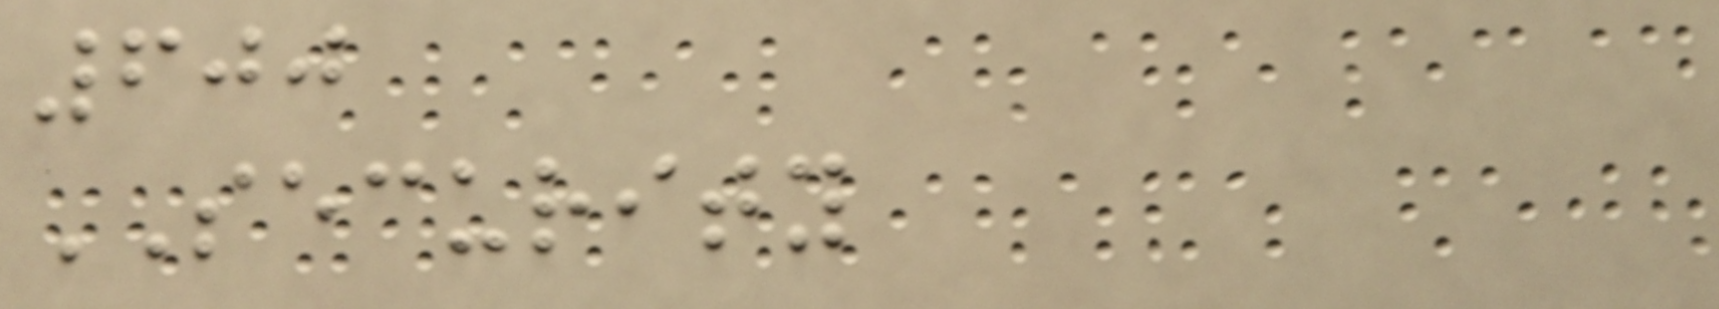600
SECURITY
